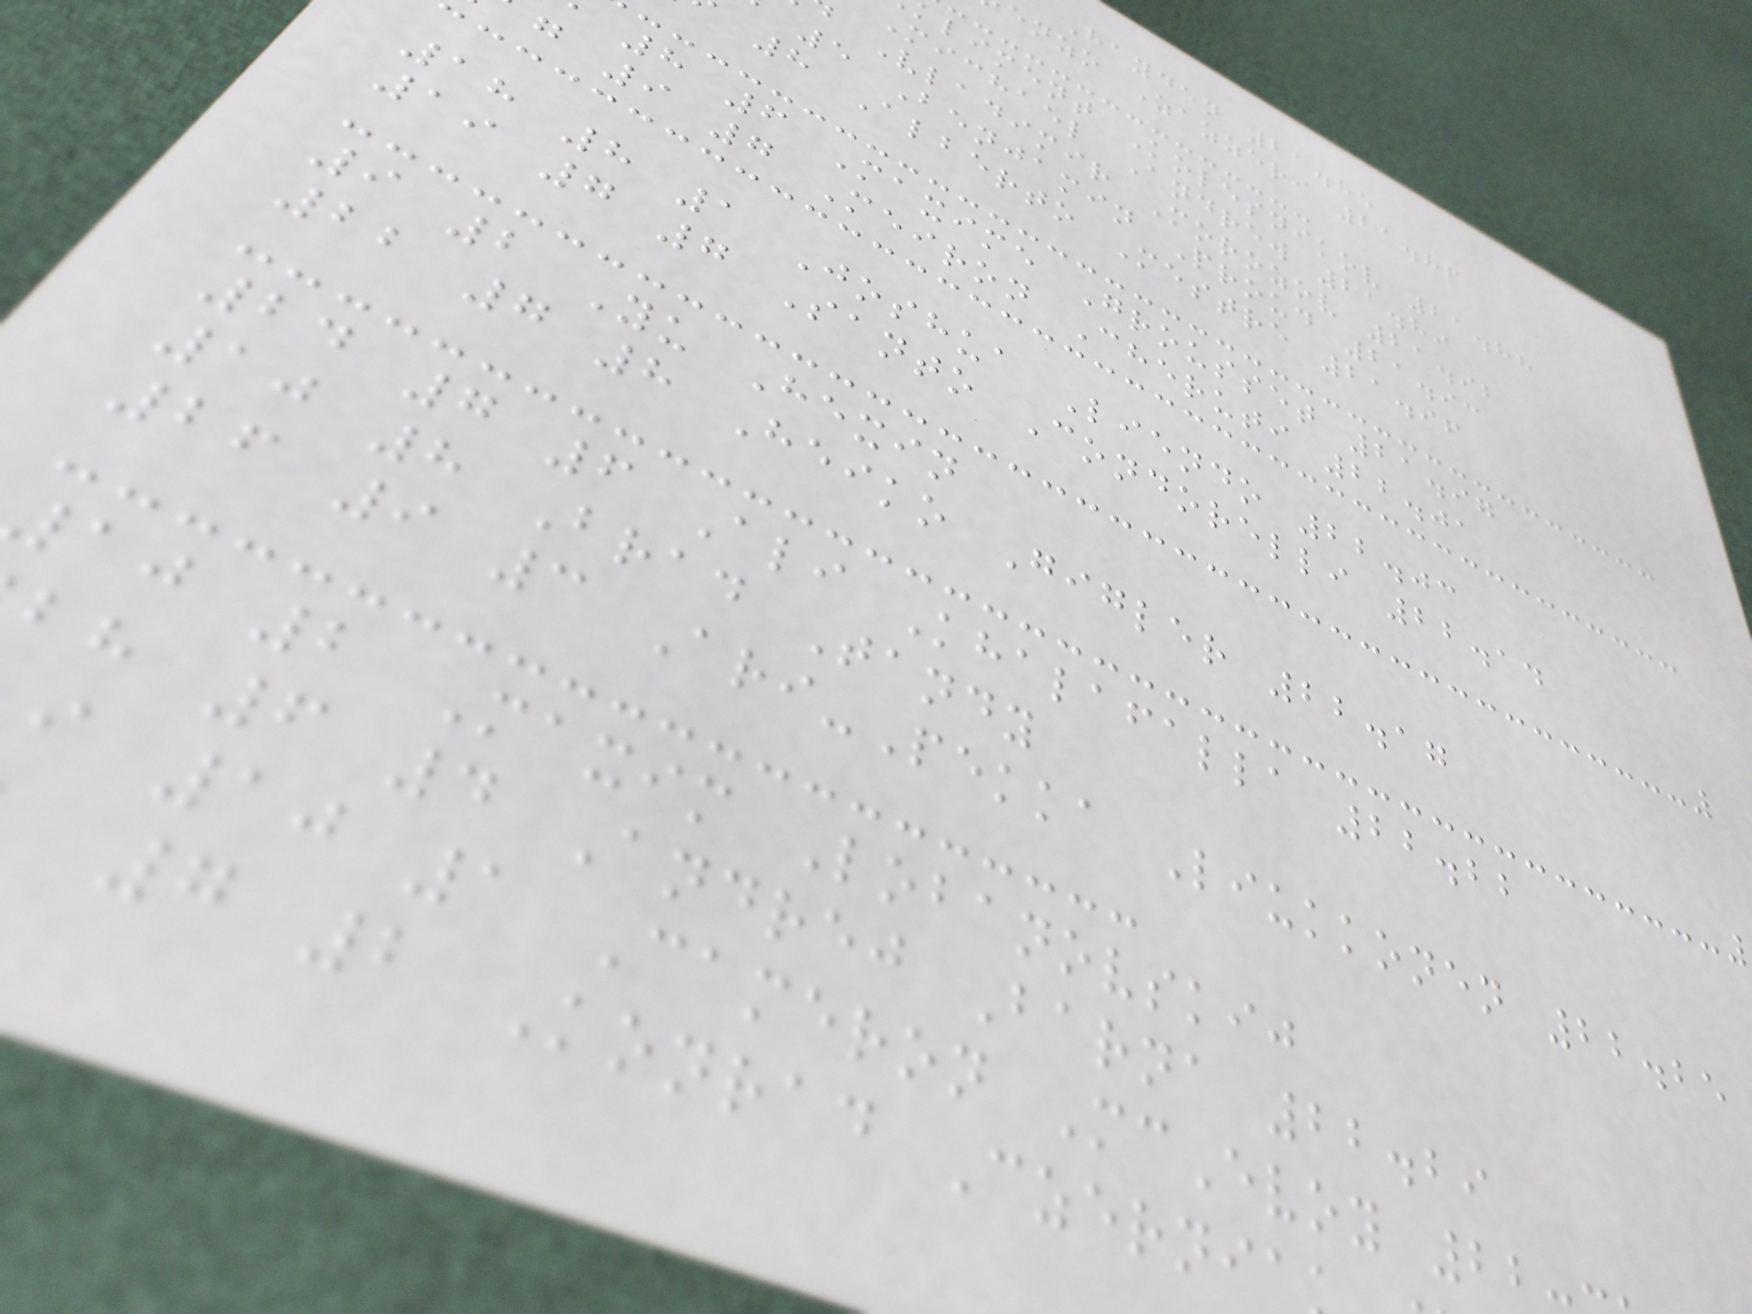Hayden 21.85
enzo Zazzeri 21.86
liment Kolesnikov 21.88
Michael Andrew 21.89
Vladimir Morozov 21.92
5 Benjamin Proud 21.93
8 Alberto Mestre 21.96
8 6 Maxime Grousset 21.97
g 9 7 Meiron Cheruti 22.01
18 8 1 Joshua Liendo 22.03
19 7 7 Santo Condorelli 22.14
9 2 Yu Hexin
22 7 8 Heiko Gigler 22.17
24 7 6 Ali Khalafalla 22.22
10 8 Brad Tandy
26 9 3 Ari-Pekka Liukkonen 22.25
10 2 Maxim Lobanovskij
bh 6 4 Andrej Barna 22.29
i 10 1 Cameron McEvoy 22
7 2 Konrad Czernia
